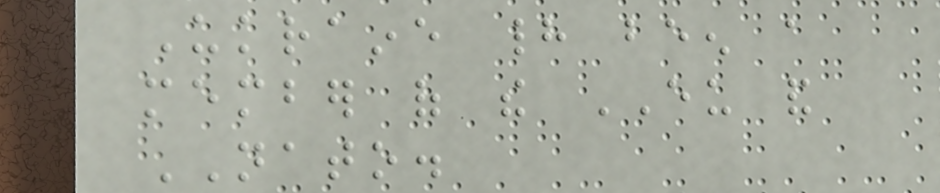Ukraine had been a
member of the EU and
NATO.
